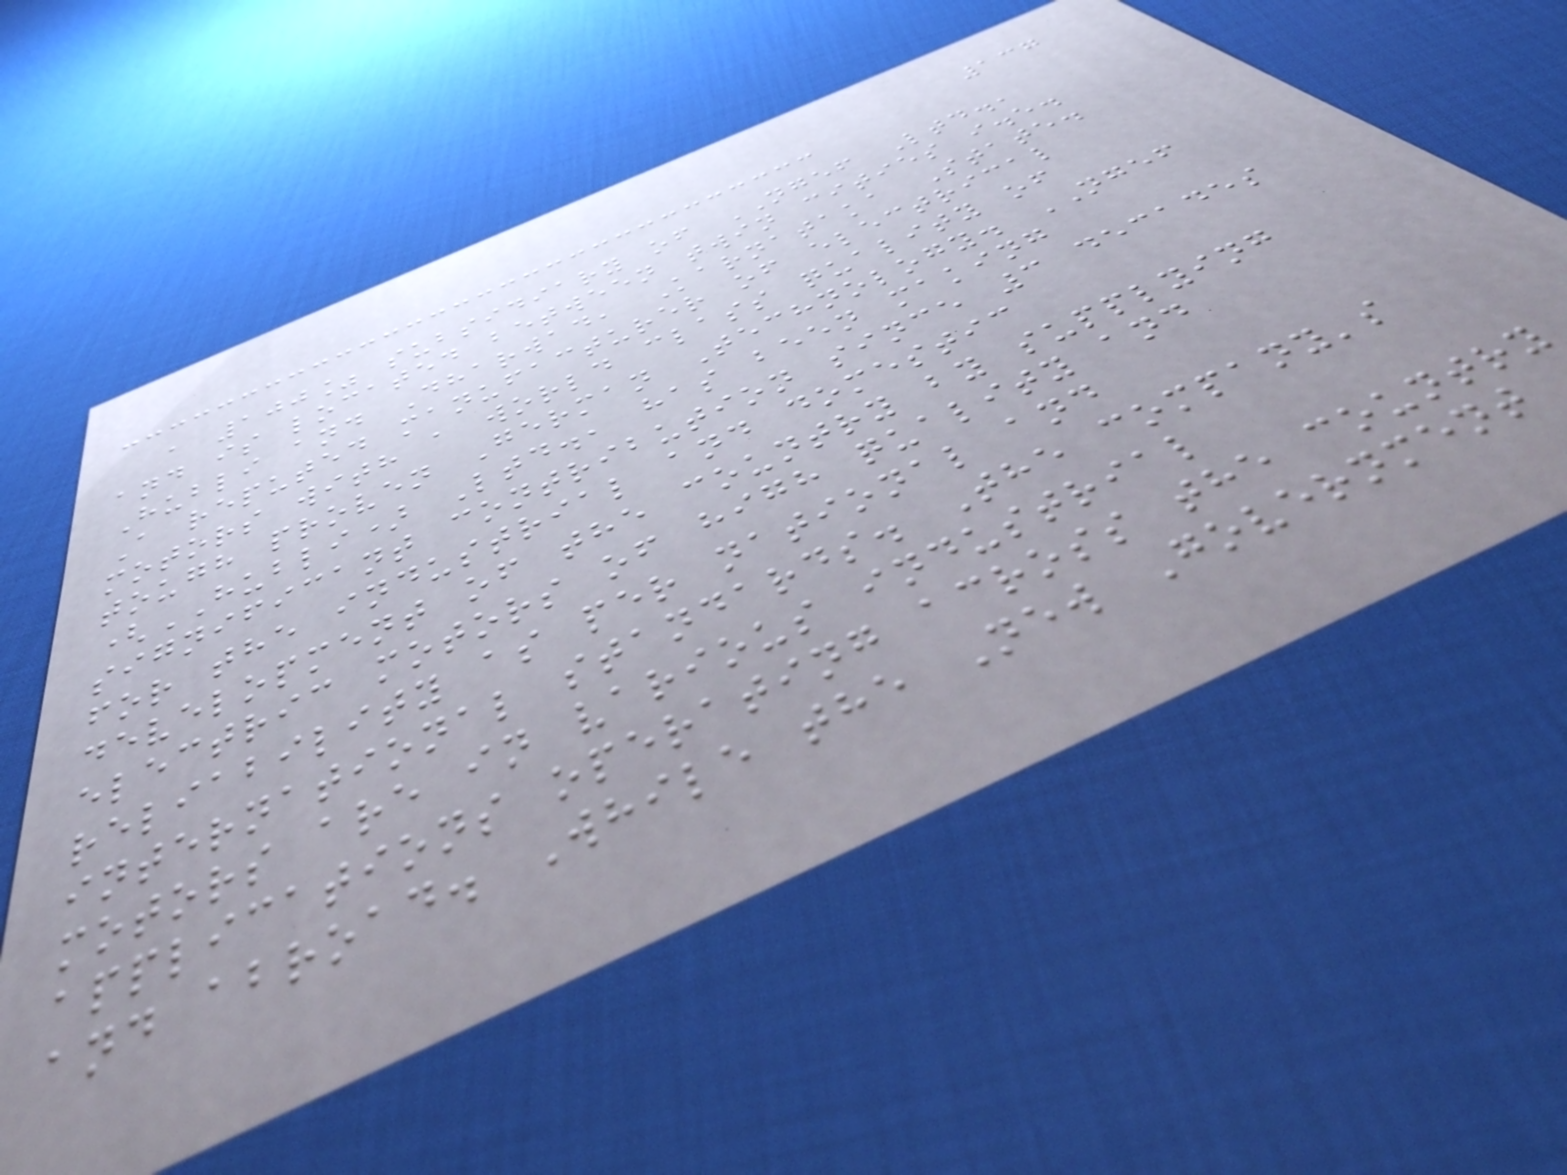137
a 100% subsidiary of NGEF Ltd.,
and is located between twin cities i.e.
Hubli and Dharwad, Karnataka State.
A reputed manufacturer of electrical
motors with a world class quality of
tough proven German Technology. NGEF
(HUBLI) Ltd., has been making
significant contribution since 3 decades
for the industrial and domestic
development of the country by supplying
electric motors of high quality and
reliability as per national and
international standards. The company's
motors are in various industrial
applications operating across the country
and abroad. While the New Government
